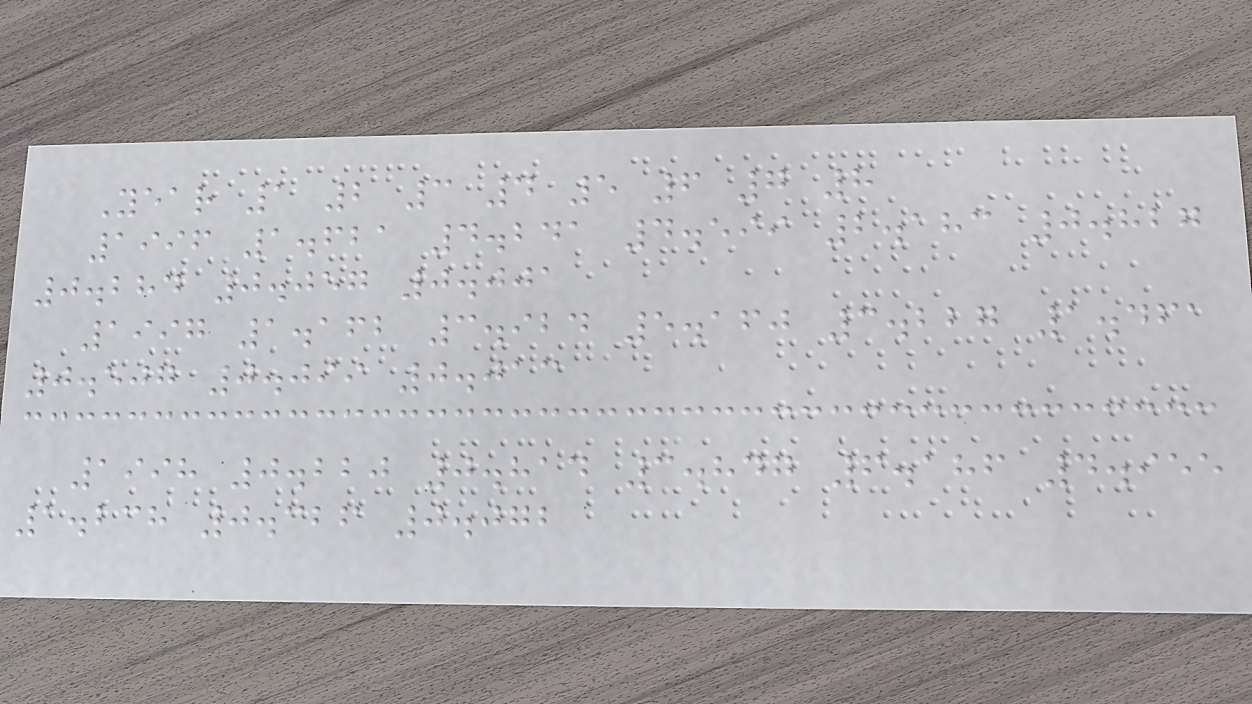Year 1 2 3 4 5 6 7 8
1996 1.621 4.241 4.599 2.183 0.827
0.284 0.057 0.001
1997 1.162 3.924 5.160 3.227 1.461
0.507 0.099 0.013
1998 0.220 0.814 3.847 6.186 4.955
1.238 0.326 0.072
